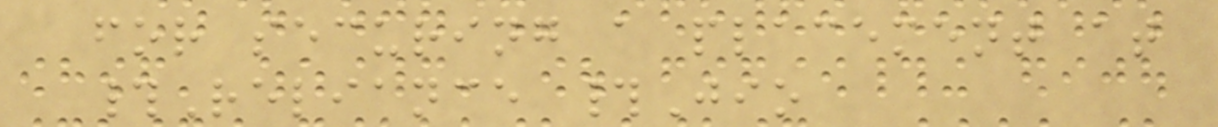for securing a placement at
#Reliance #Jio
